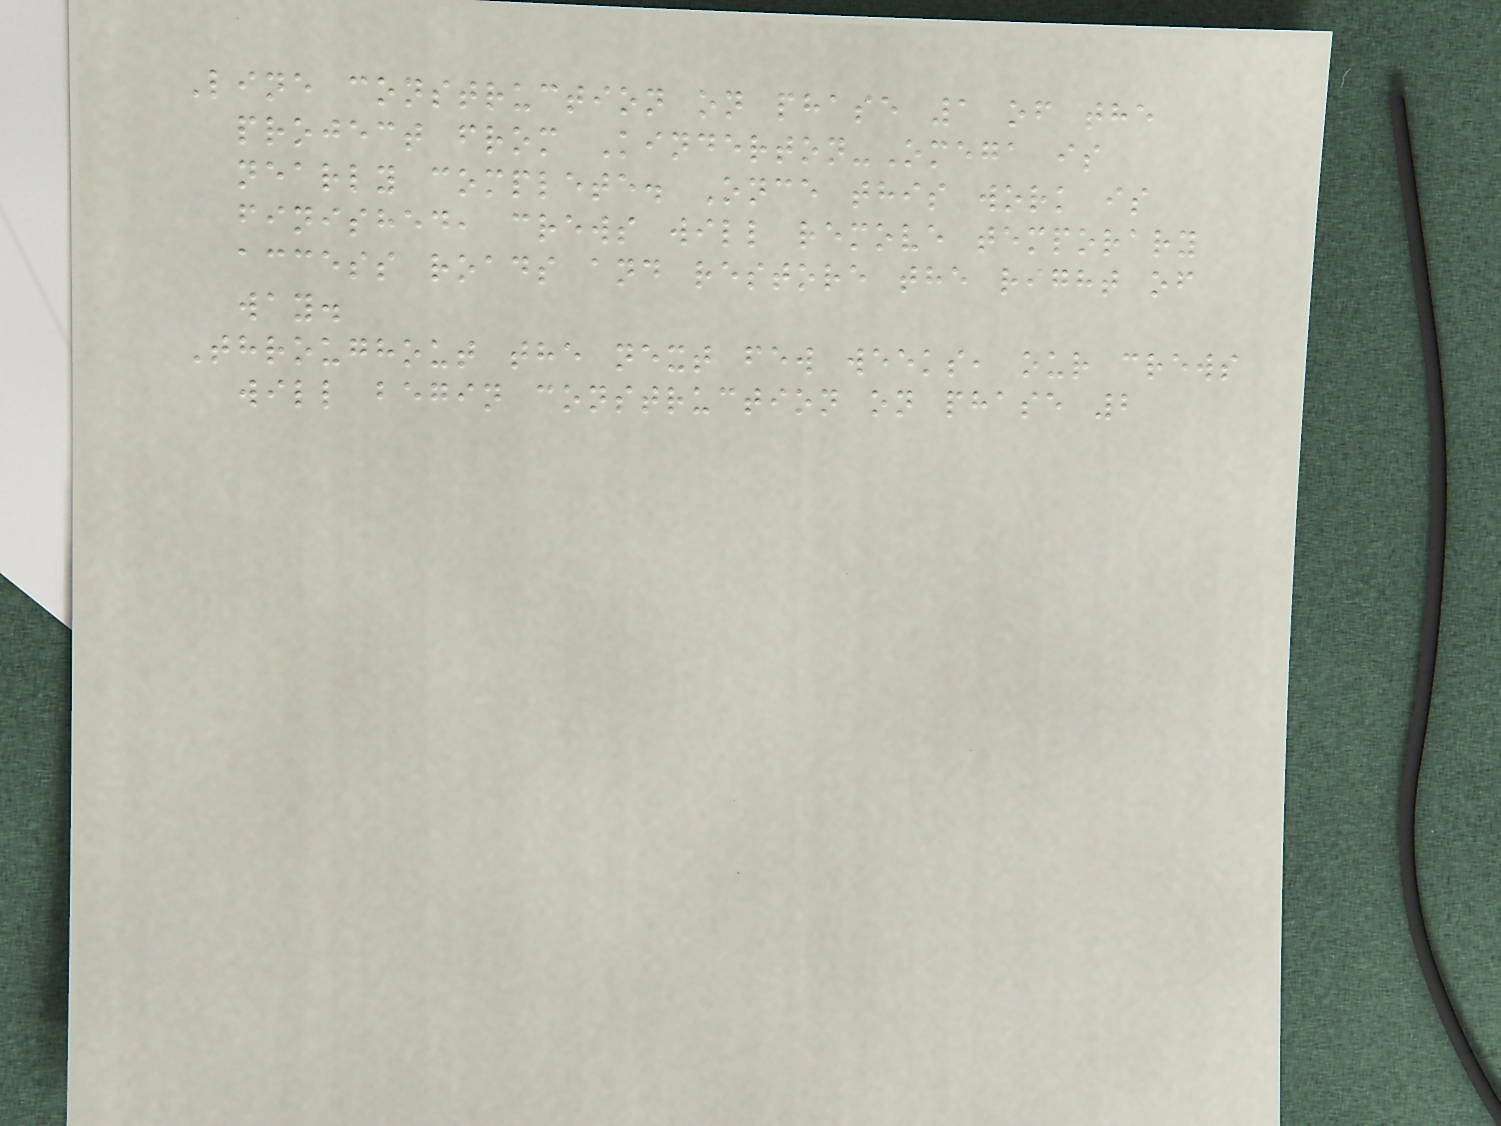Line construction on phase 1 of the
project from Kinderton-Omega is
nearly complete. Once this work is
finished, crews will remove temporary
access roads and restore the right of
way.
Throughout the next few weeks, our crews
will begin construction on phase 2
